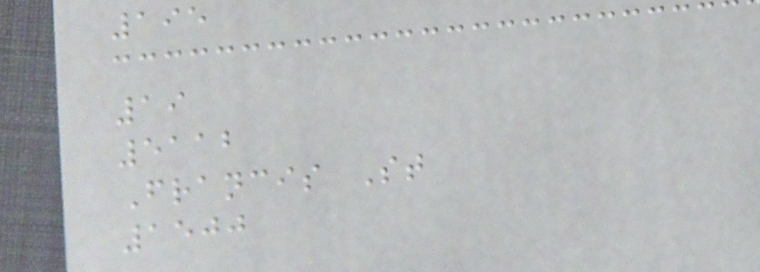195
19
5112
Francis St
1500
